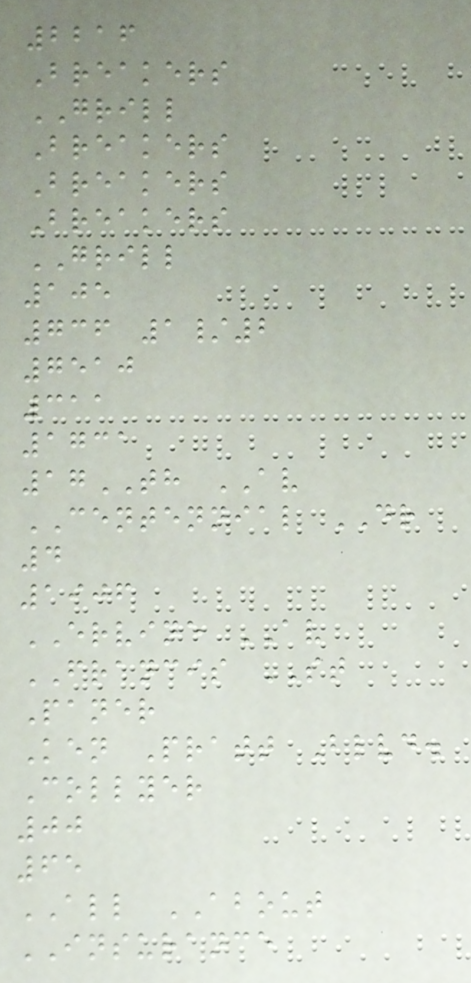2216
Breakers
GRILL
Breakers
Breakers
Breakers
GRILL
105
736 1/2
7510
311
1731
17TH AV
CENTENNIAL DR
4
1906
ERVINE AV
FRANCIS ST
Paner
Ken Pratt Blvd.
Collyer
00
65
ALL ABOUT
INSURANCE
